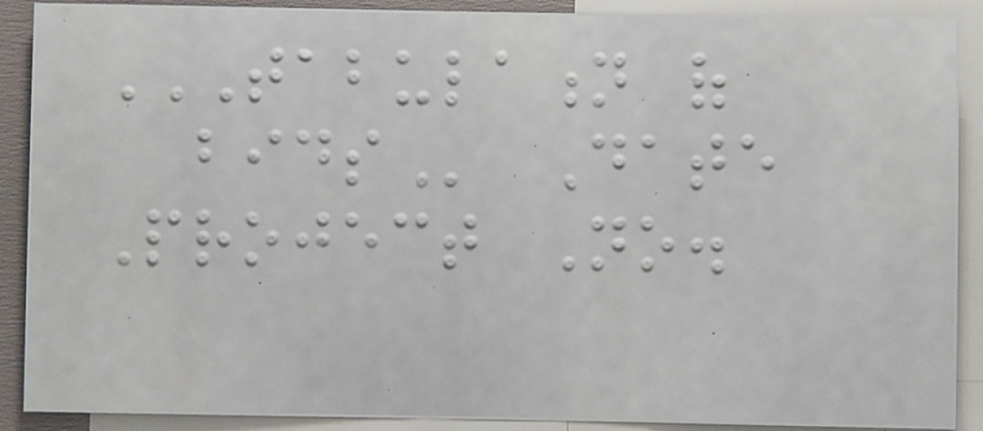TABULATION OF
BIDS Date
Project No.
